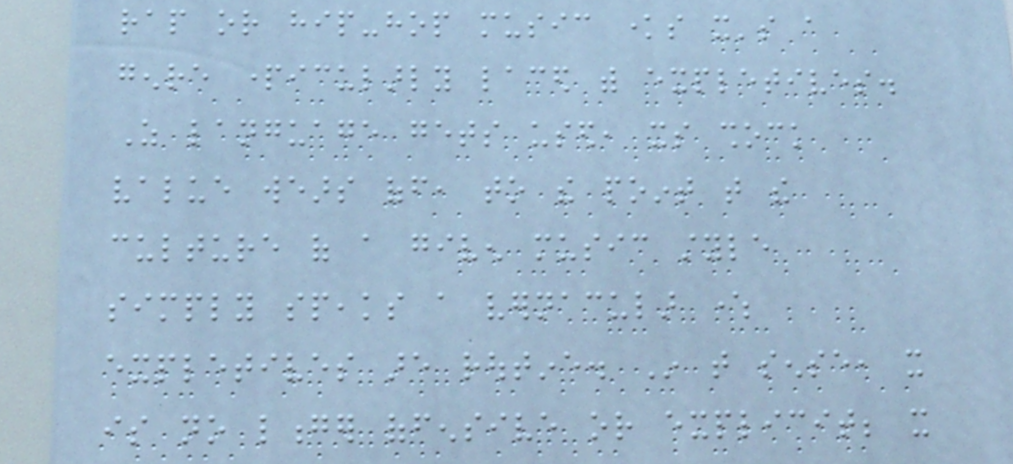rap or hip-hop music knows it's a
genre particularly laced with expletives.
As language gets used, its shock
value wears off, to the point that the
culture of a given music style
simply speaks a vernacular where
expletives are routine. In that sense, it
is no longer offensive or explicit; it
